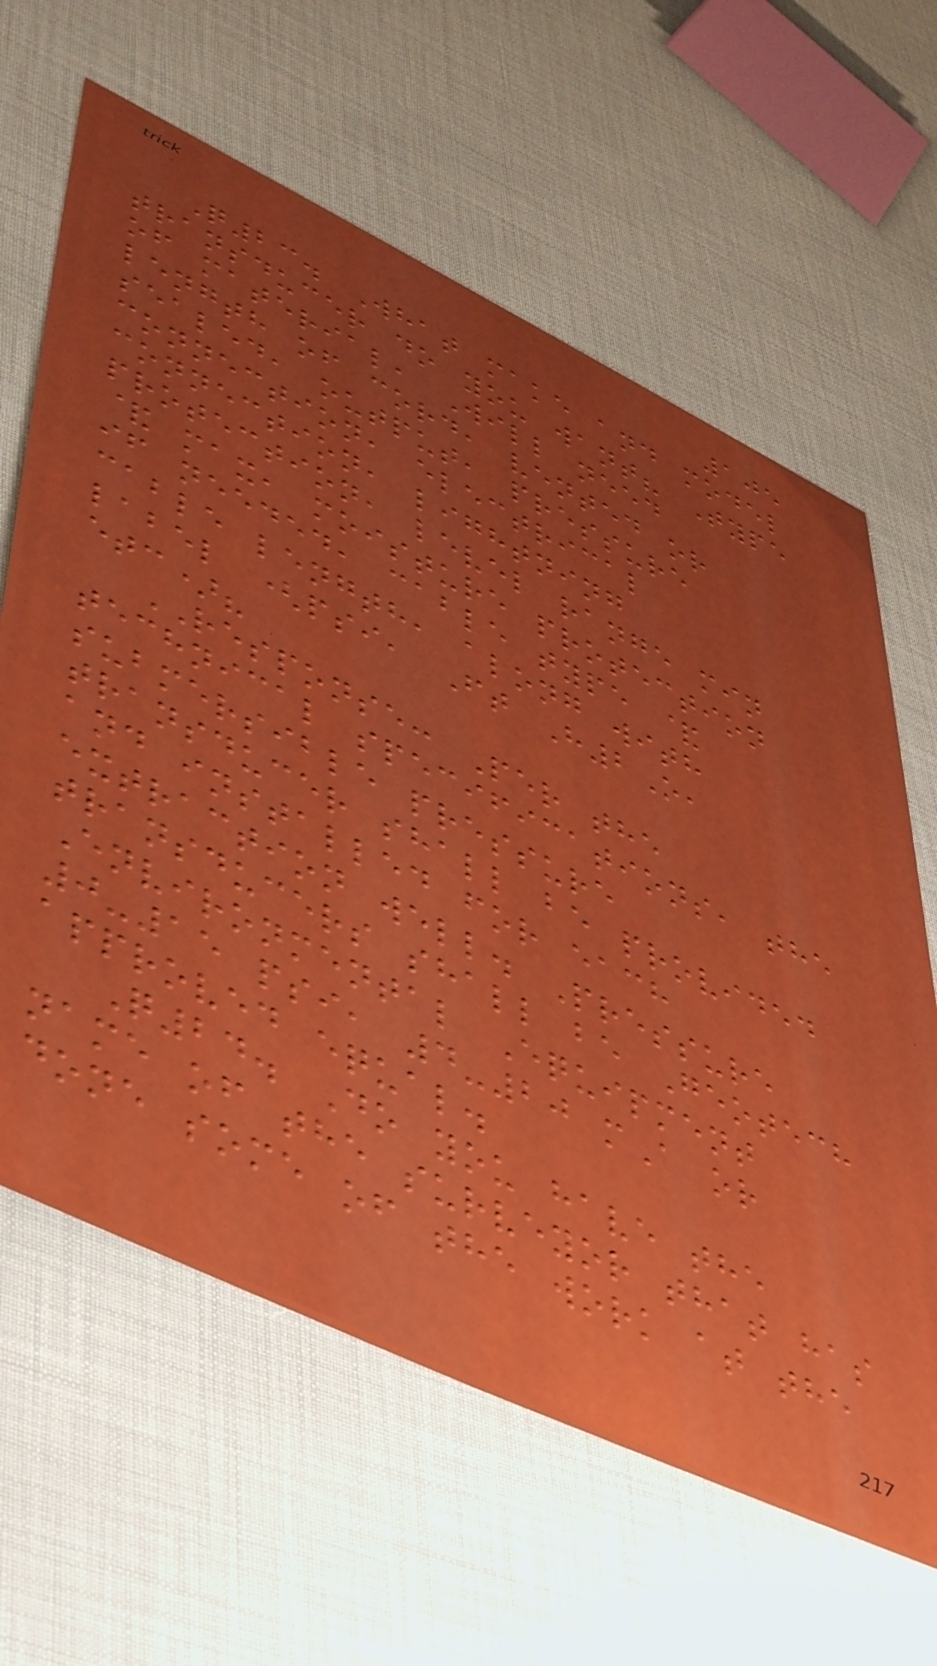105
Q23. What make and model
transducer do you want? Type
of material, Will need
length of cord, vented or
sealed, output, pressure
connection, electrical
connection, lightning
protection, level range min
& max, moisture protection
if needed, cable type &
cable length, along with
label (psi, Ft H2O,
etc)?
RESPONSE: Per the
technical specifications, the
submersible pressure
transducer shall be provided
and installed for each
extraction well. Pressure
transducers shall be Geotech
Environmental Equipment
0-15 psi, 4-20 mA or
approved equal.
Q24. Do you have the
name of the surveyor that has
done some of the work at the
